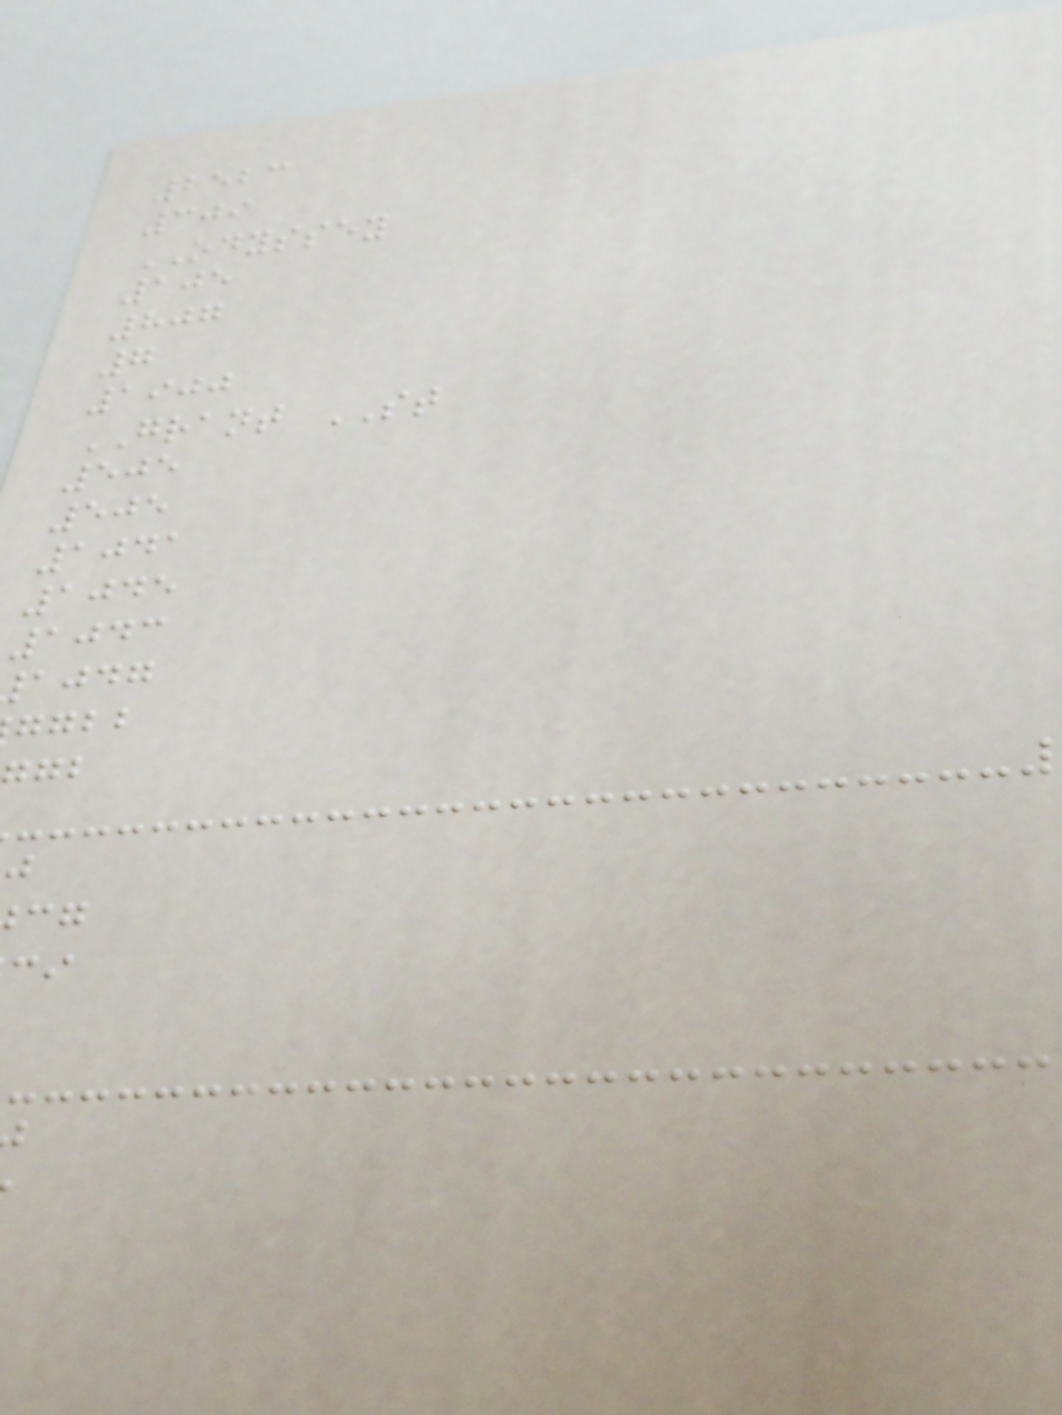2523
309
ODYSSEY
105
807
7
1900
GRANT ST
505
505
1041
1045
1043
ajdg
ggbb
